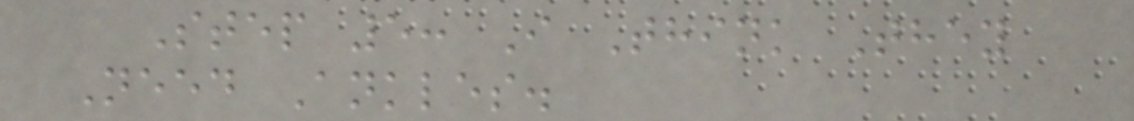Step 5: I Think They
Need Ankles.
